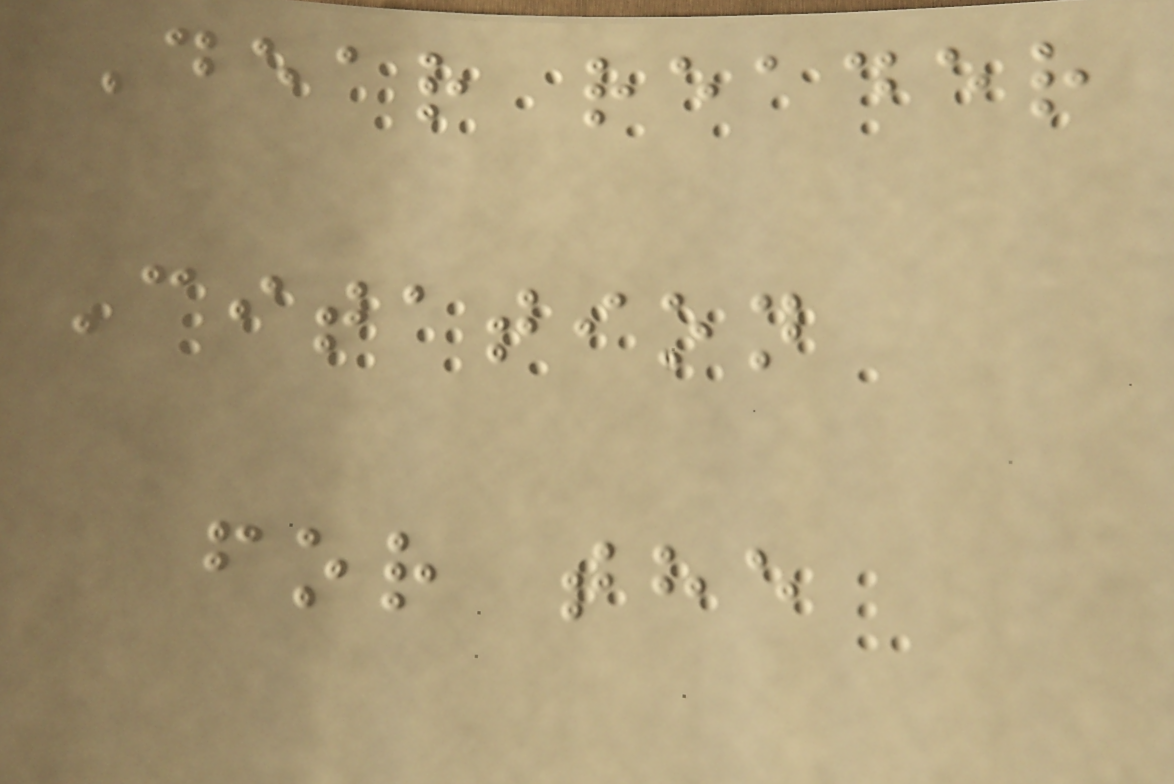Dear reader
Citation
for the
